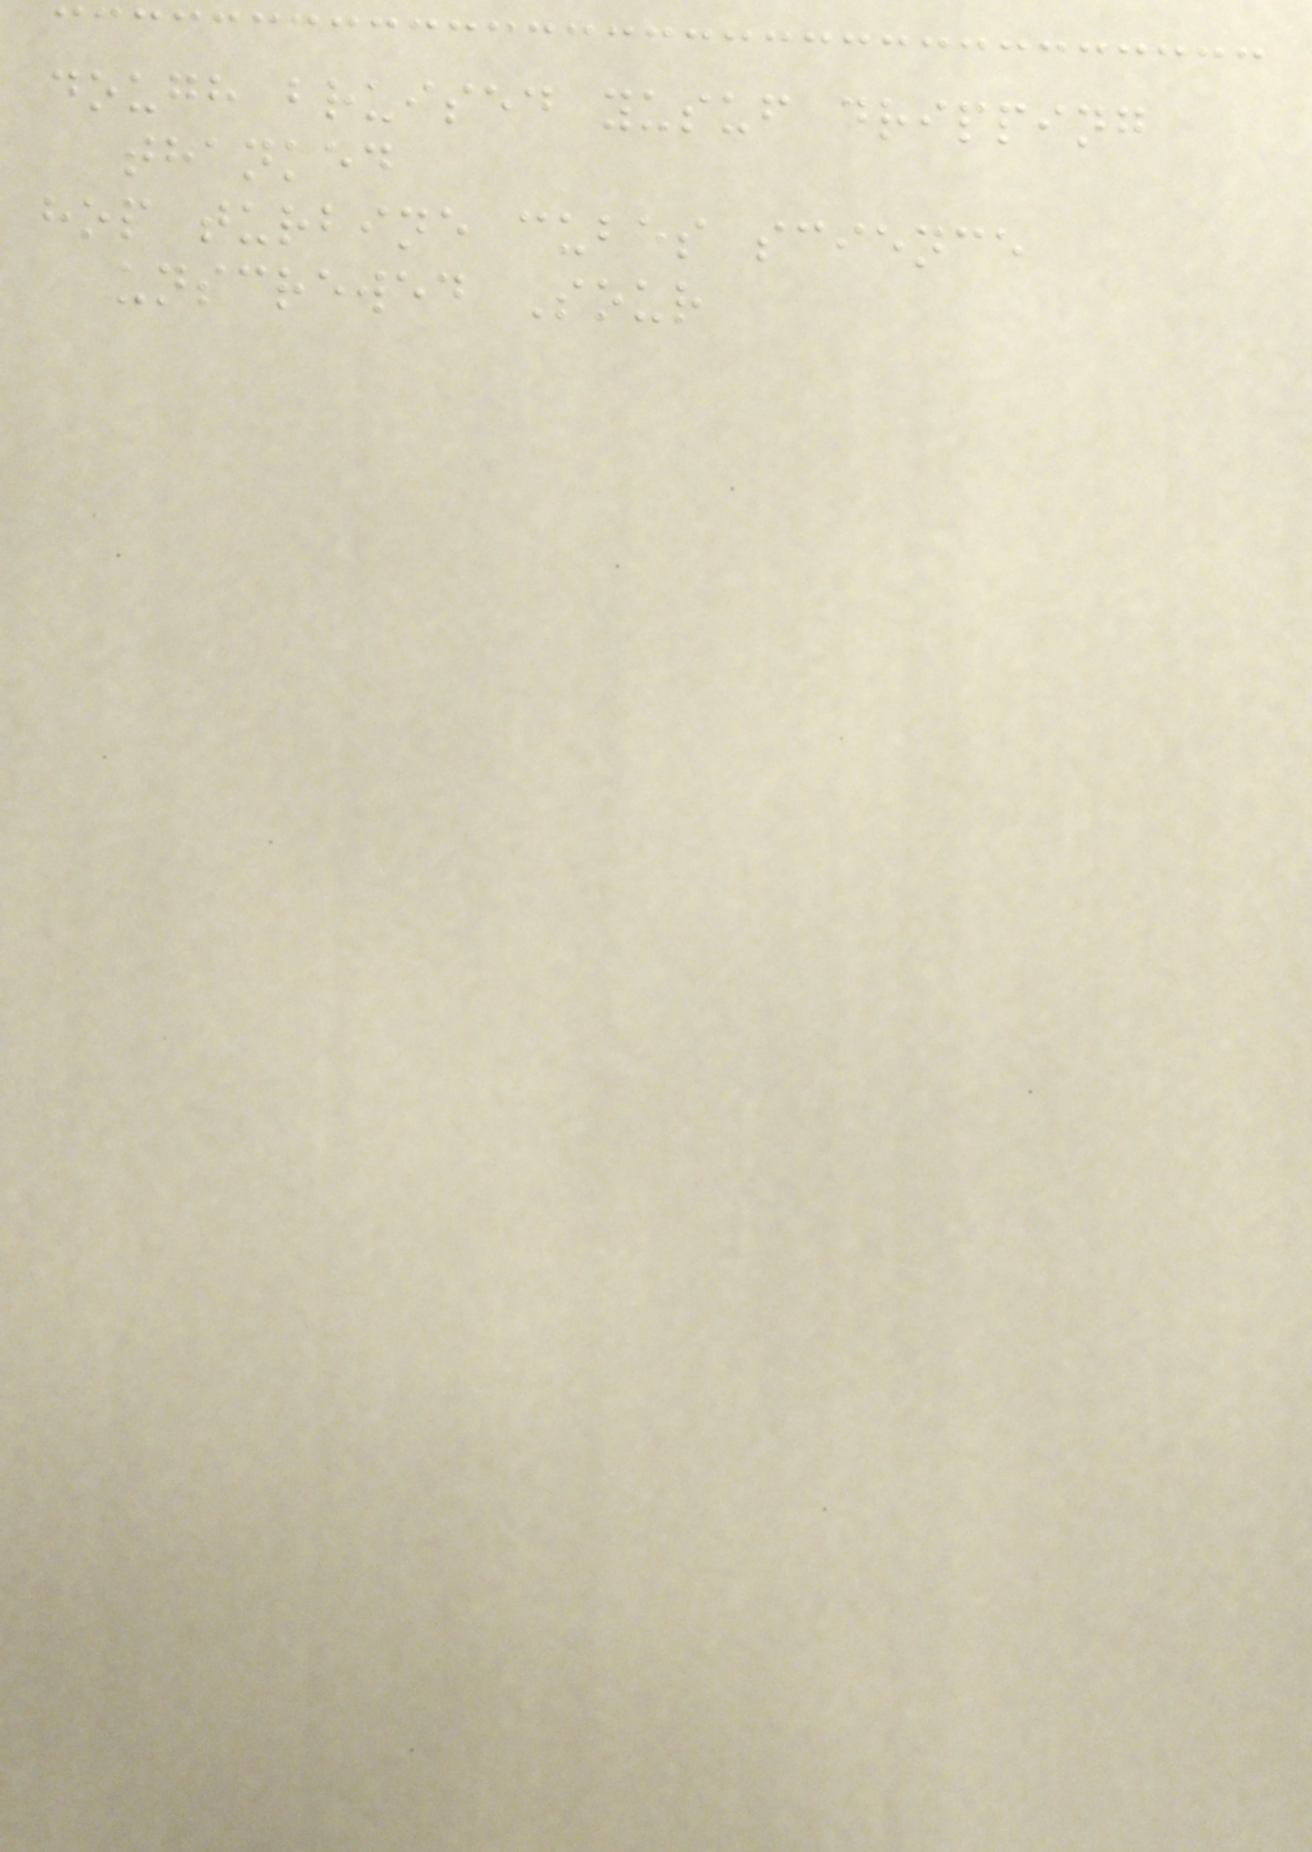dough bruised yusuf dripping
thanked
hop turbine cubes science
unscrewed Sour
